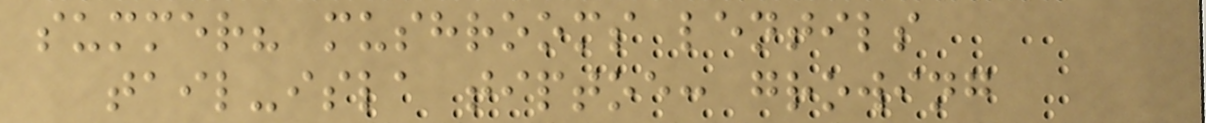summer? mushrooms lentils
tail-isla tiptoe: growing
